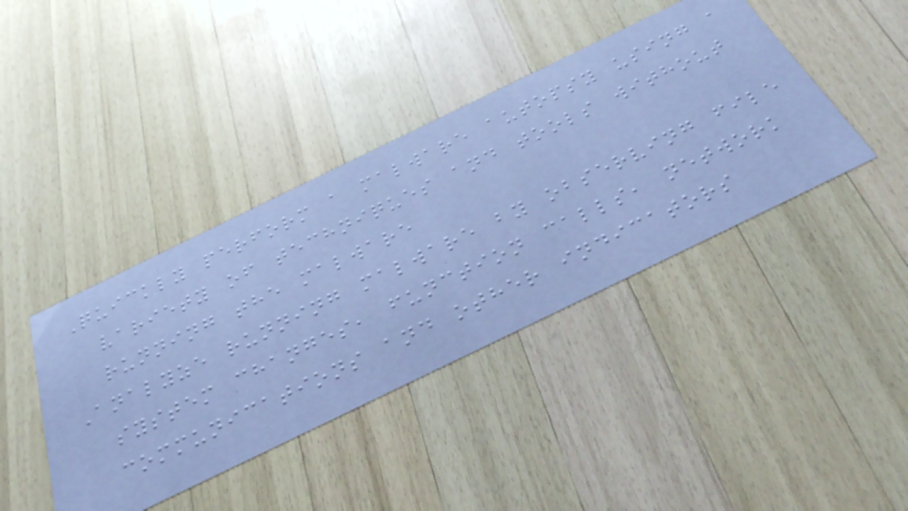Quickly perform a malware autopsy using a
variety of techniques and tools without
running the malware
Analyze running malware by observing file
system changes, function calls, network
communications and other indicators
